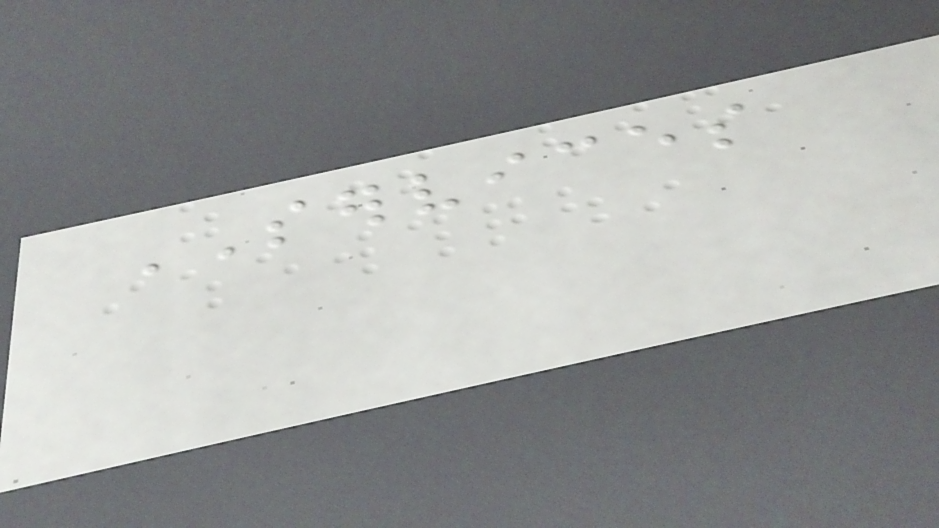SERVICES
